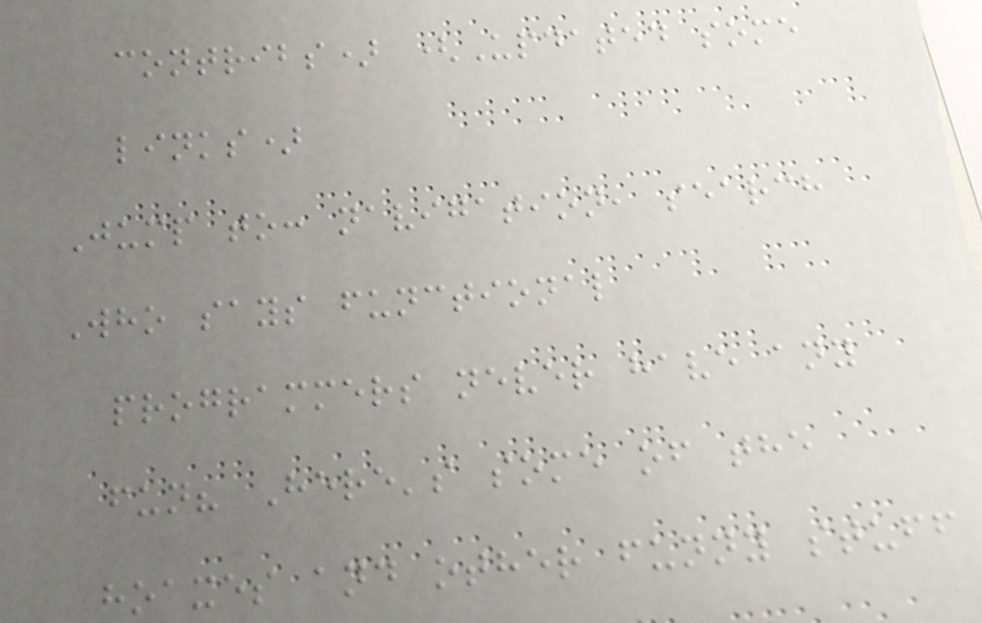contribs) (Updated some
links)
Jump to: navigation, search
Who says functional
programmers never have any
fun? Here's some of the
hoaxes and other funny stuff
